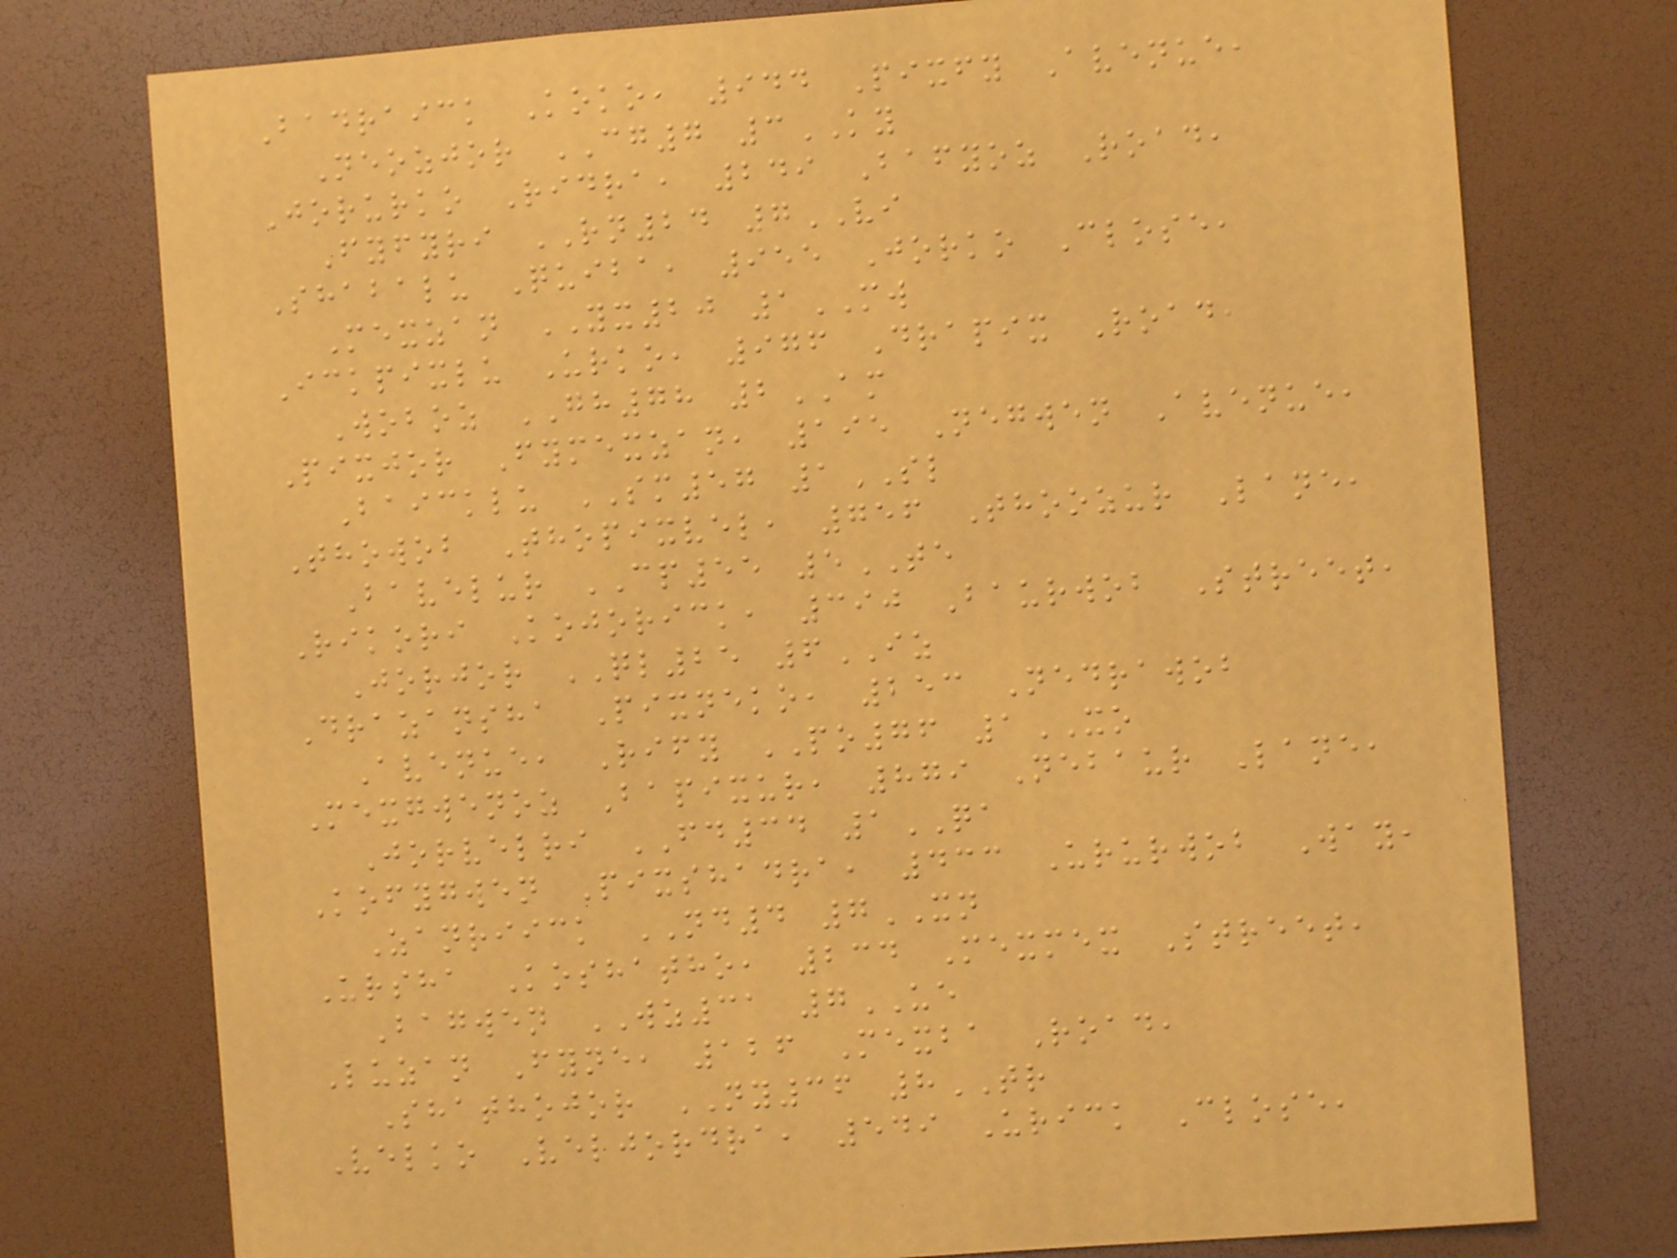Badraick Koko, 944 Pixfy Avenue,
Neozjor CG7 3KY
Jorurko Ridra, 249 Bafyoz Road,
Fyfyri RN24 7VI
Shabalu Quiba, 955 Jorko Close,
Mexzan YX20 1MW
Ickpixlu Urko, 976 Drapix Road,
Woboz GH78 2AM
Pixjor Fymexzan, 195 Negwen Avenue,
Baicklu SM57 1SL
Thowob Thopixvel, 756 Thoozur Lane,
Bavelur CP55 5TE
Rikori Kojorick, 390 Baurwob Street,
Jorjor QL25 6IZ
Drazansha Pixneko, 253 Nedrawob
Avenue, Rify PO76 1XO
Mexgwenoz Bapixur, 879 Nebaur Lane,
Jorvelri FD34 1QA
Kofygwen Pixshadra, 433 Ururwob Way,
Zanriick ND4 7XN
Ursha Koshatho, 234 Mexmex Street,
Bagwen WZ31 7UE
Luzan Fyne, 126 Mexba Road,
Shathojor NY36 8TR
Velko Veljordra, 549 Urick Close,
